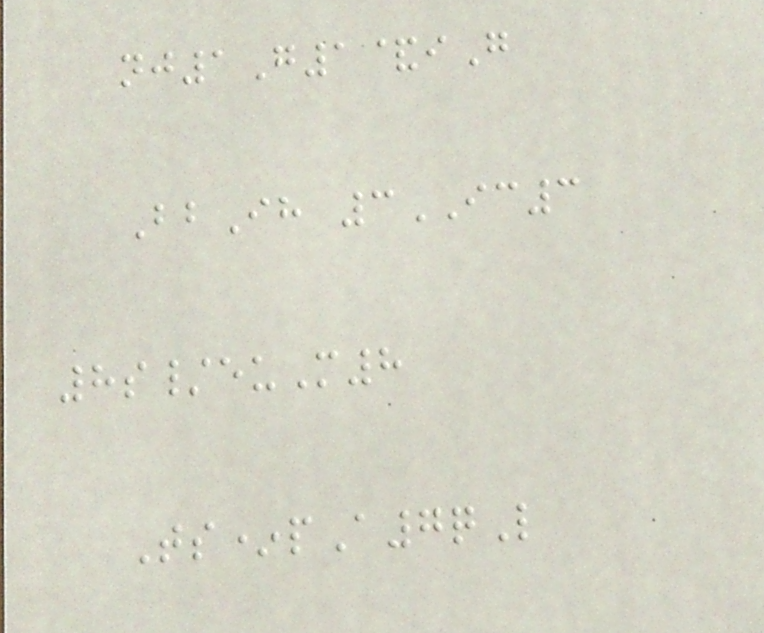nj1G1&iG
BbIh 3IC3
8s/euM8
Ts*pA7qL
